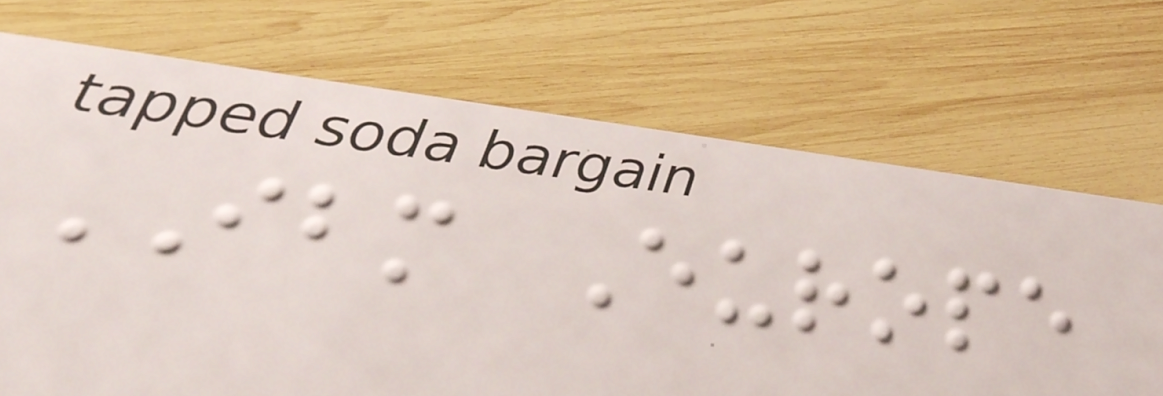IBM Europe
